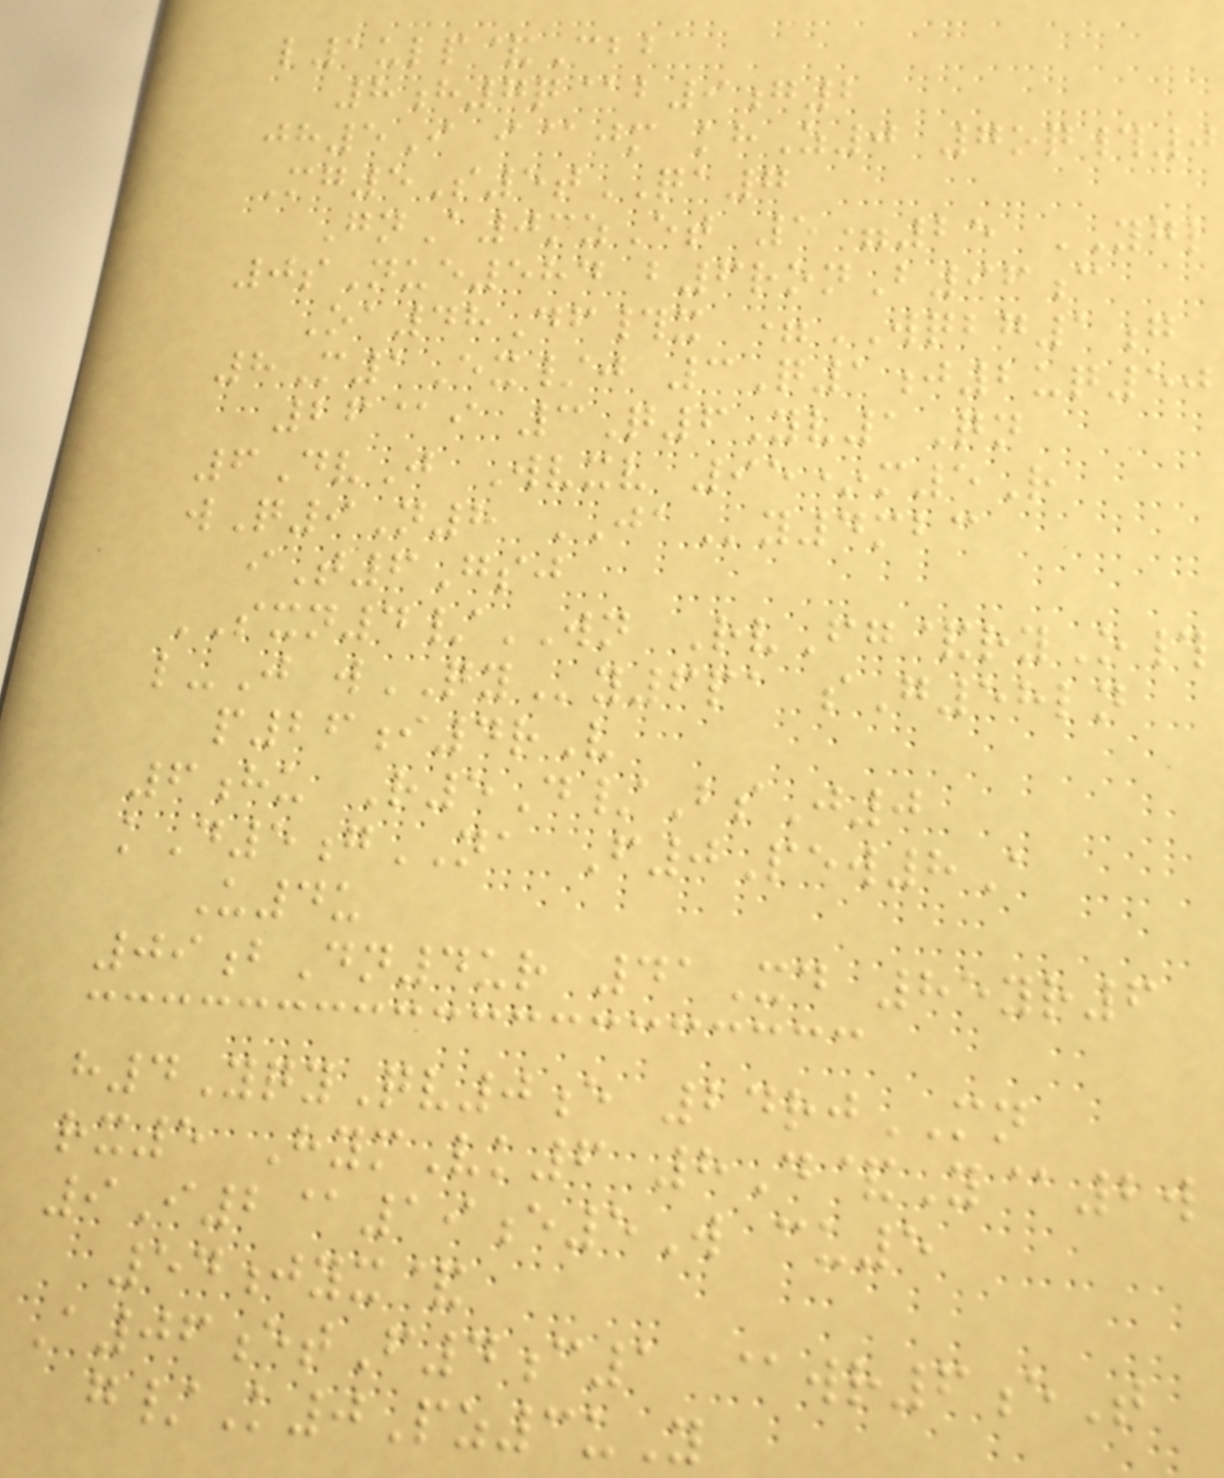l1ulp&Cbb
8h7q@b9g2
jh5I i@jm khZ0 7oq#0
Mg5S5tQA7
GnA0mzEt 5=25 YGL
0sNue584 b6ronB96c
Oa48Df#x =WQBG1g
8M1Ex/j 3Q1j2uq50
26@i 3Q6Yv1Qn
6DvJ Wvxv 95*m5R
wQ9N8 JAy4mbc
iT6Gsj
SXN4/WN RvFg&ryO#
l-J wQYy6pa sG58ln
p26i4rV
6hu R5D/BsJ0
kD5gNA F0Pew8A
U4u
09bDn4ur 41Xd 85yr6
h4YqyQv0e 24rjMN
rx5 HymVk6 8D&Y@2w
9I2@19e5W cu5
54jyx&
A06etF4c1 @wr6eT
g/K0Pz3uY
